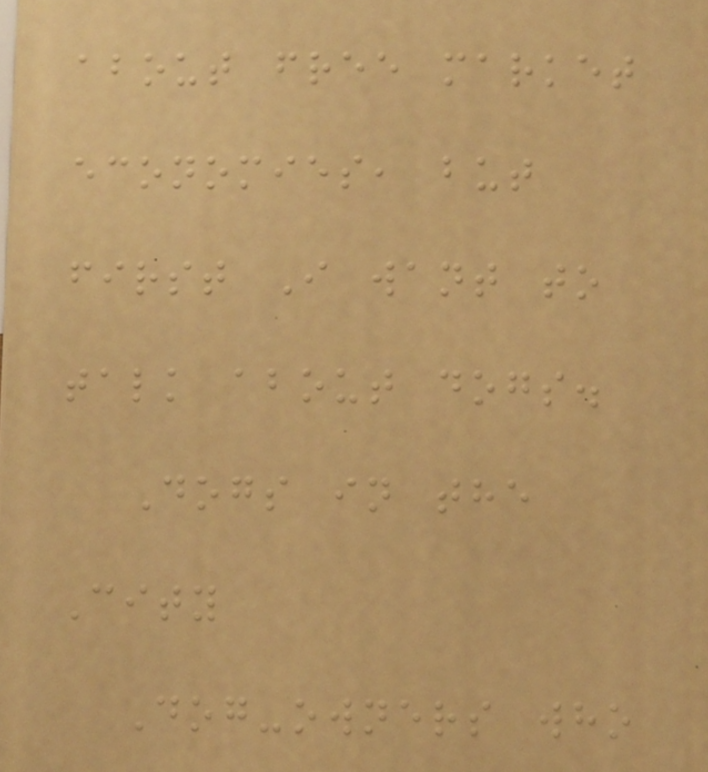about free market
economies, but
first I want to
talk about dogs.
Dogs in the
City
Dog-owners who
